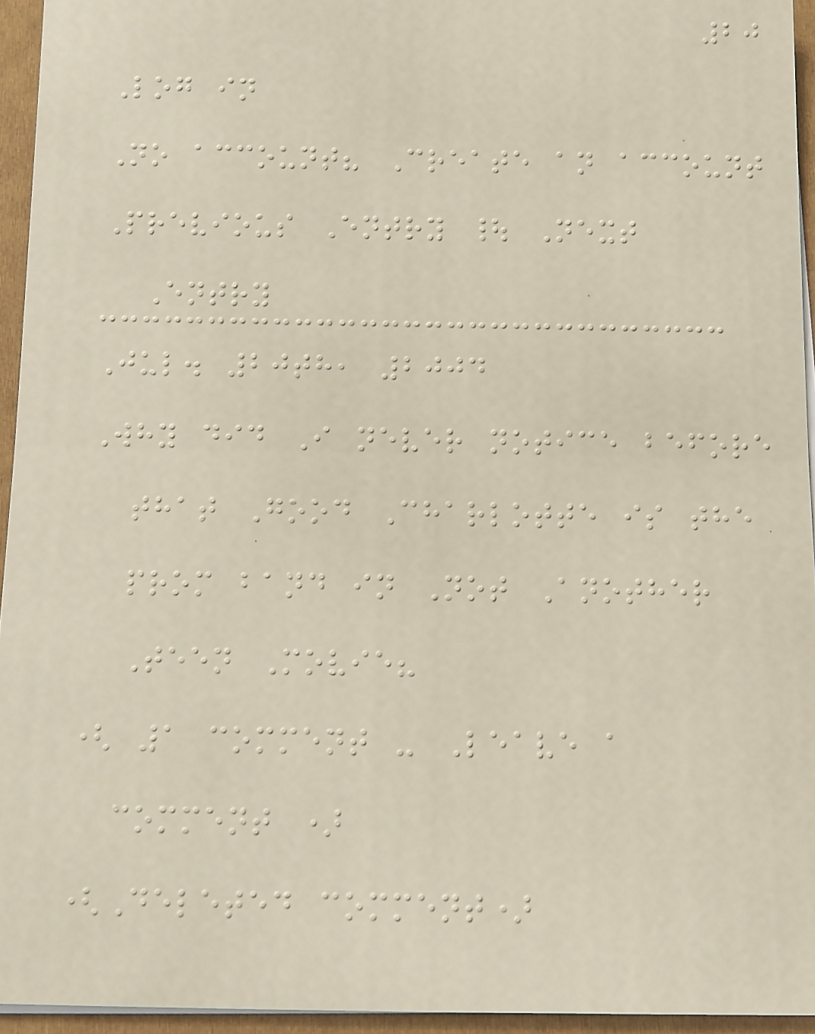20
Log in
No account? Create an account
Previous Entry | Next
Entry
Jul. 20th, 2004
Why did I never notice before
that Good Charlotte is the
prom band in Not Another
Teen Movie?
( 1 comment - Leave a
comment )
(Deleted comment)
